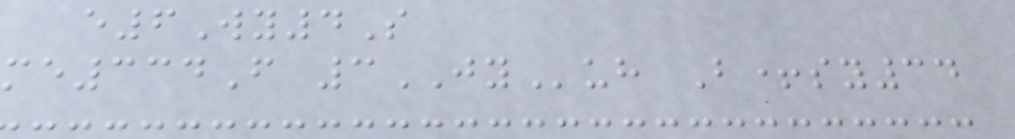e6Wy4S
me334F 3JYuh B+sy34
